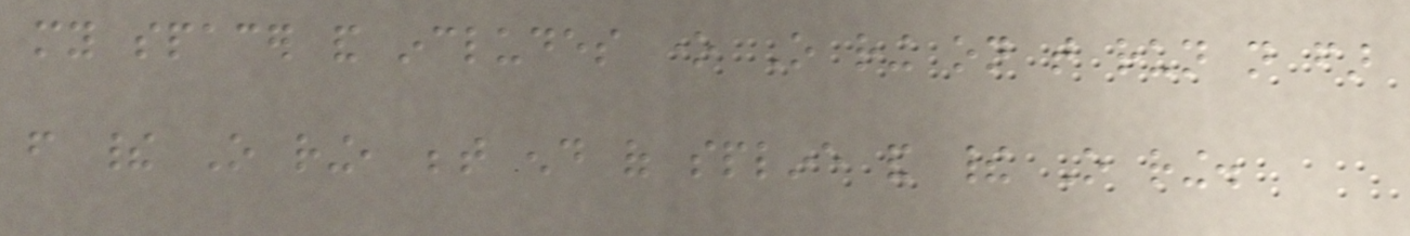my spacer and includes one O ring on that run not far
from their O ring, between end of spline and their O ring.
